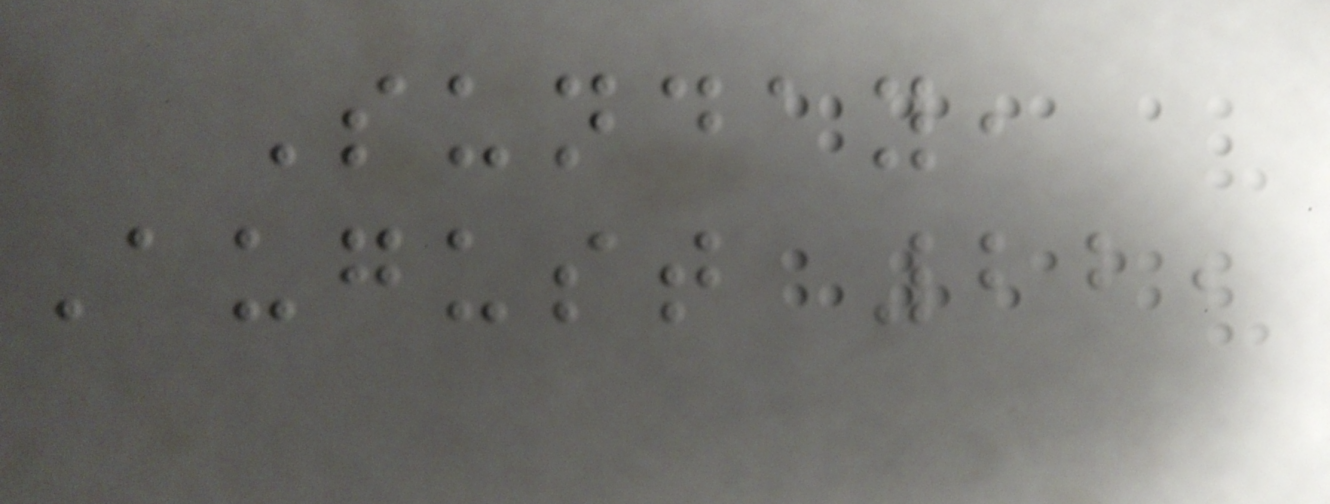Sunday,
August 22,
